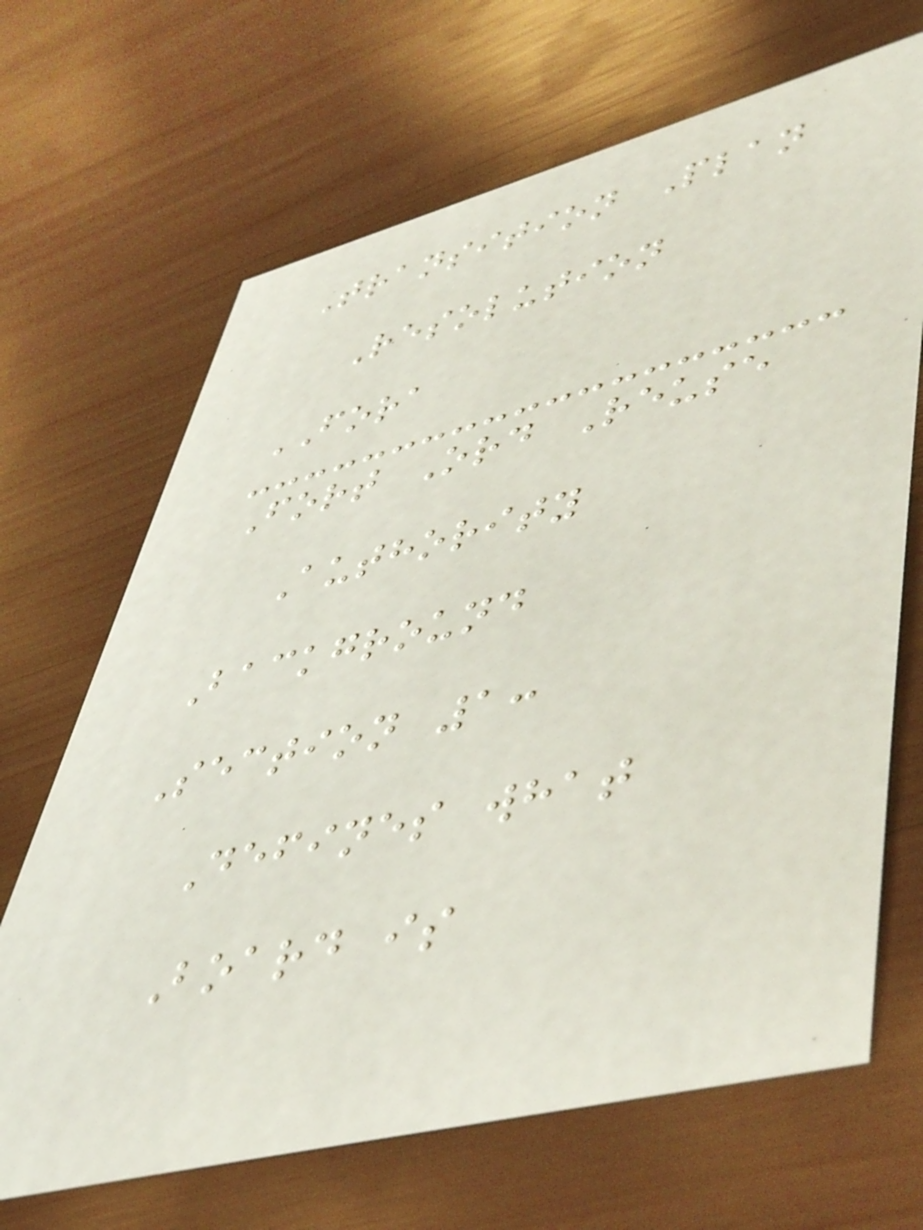Transition Plan
Resolution
FORA
Fort Ord Reuse
Authority
Background
Section 1:
Defines what
Board is
